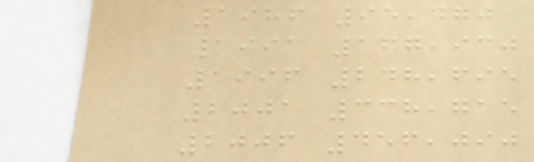1986 95,470
1991 167,930
1996 248,695
2001 338,715
2006 456,090
